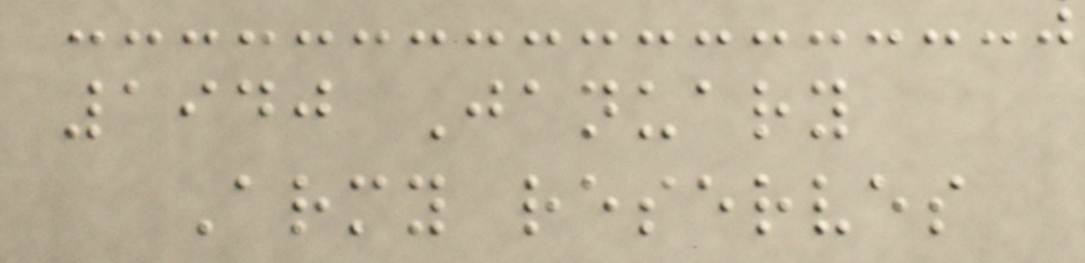1940 January
Army reserves
